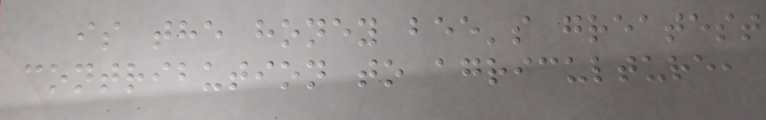is the honey bee's greatest
contribution to agriculture,
